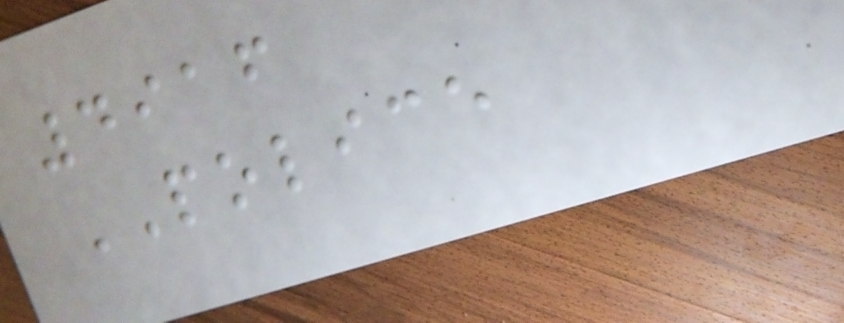4916
POLICE
